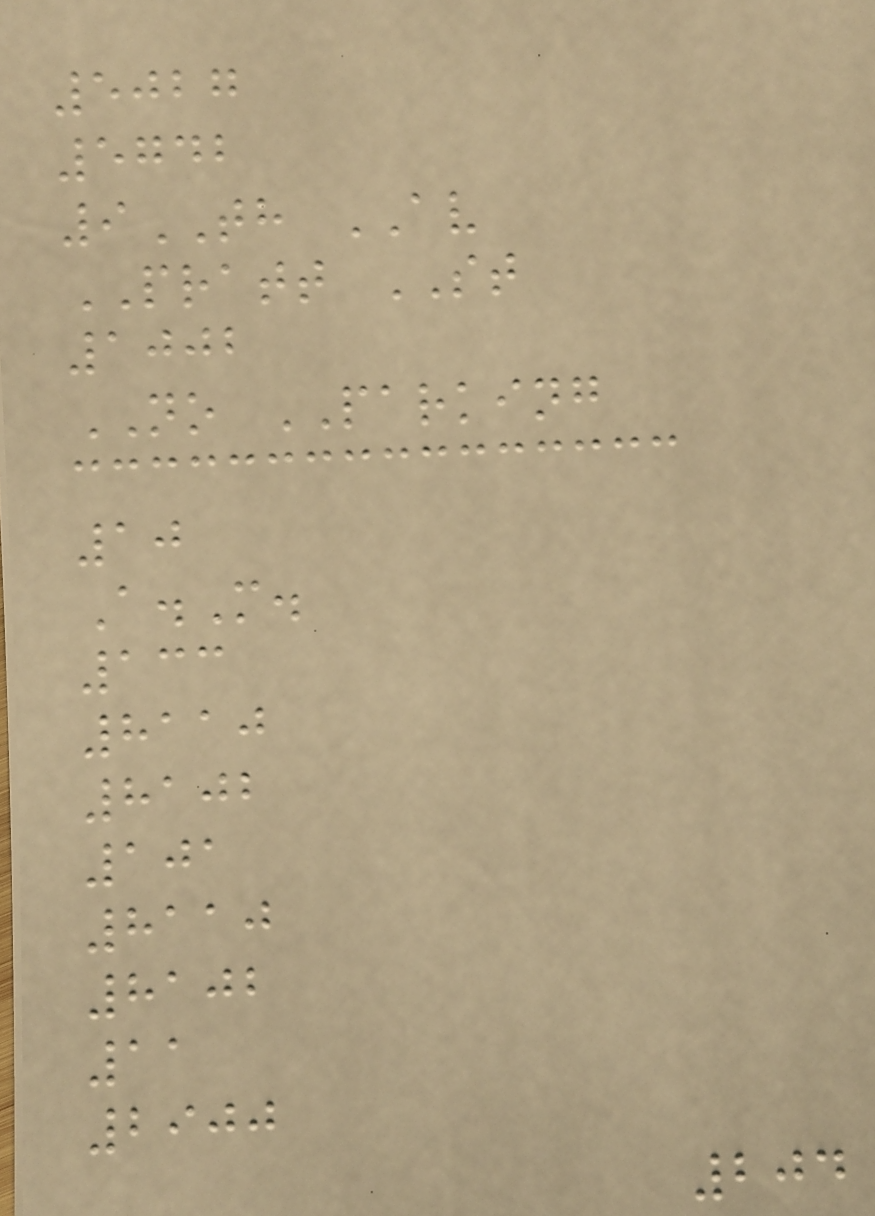5027
5742
9TH AV
PRATT ST
1002
NO PARKING
10
A.M.
133
8110
8102
101
8110
8102
11
2900
204
